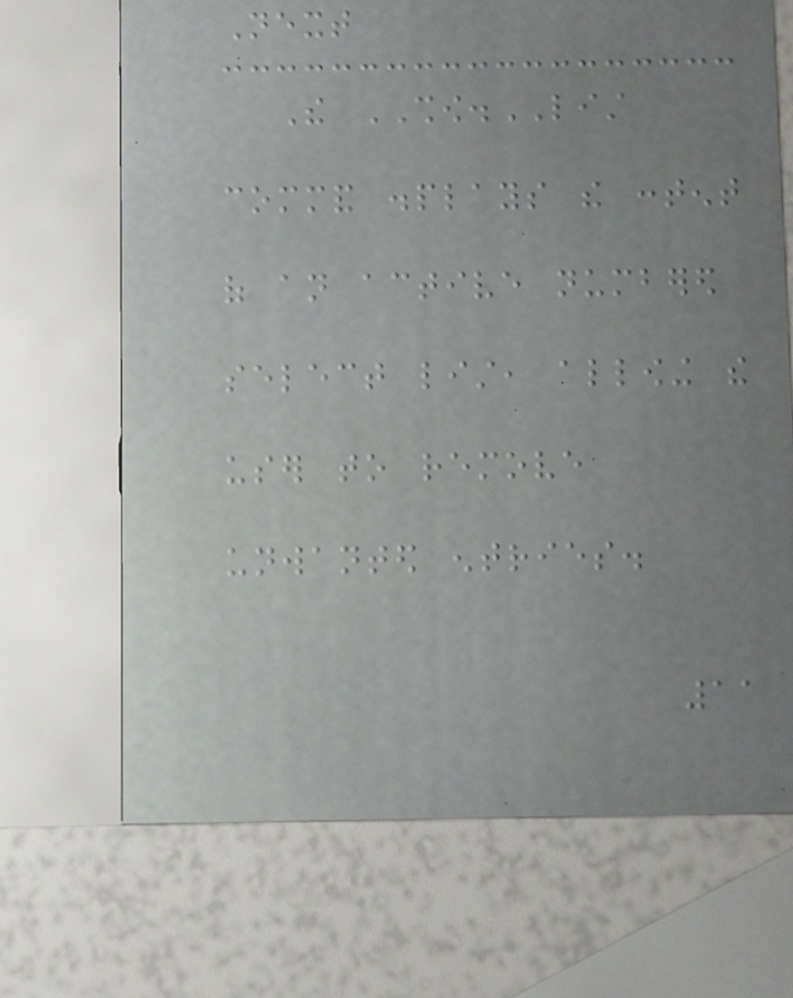Next
The SHOW.LIST
command displays the content
of an active numbered
select list, allowing the
user to remove
unwanted entries.
11
